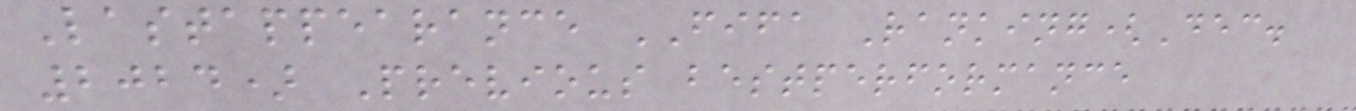Lastappearance FIFA Ranking(Dec.
2024) Previous bestperformance
